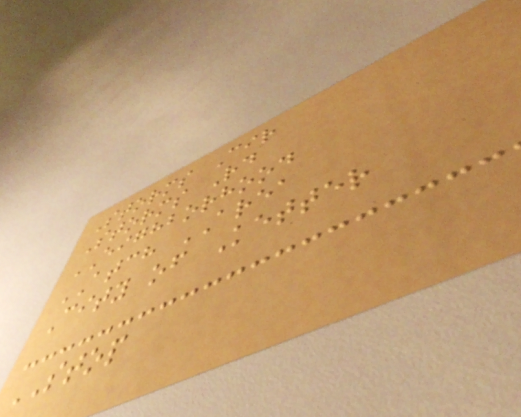Storms Cir
Storms Rd
EIGHBORHOOD
ATCH AREA
City of Ketter
STOP
